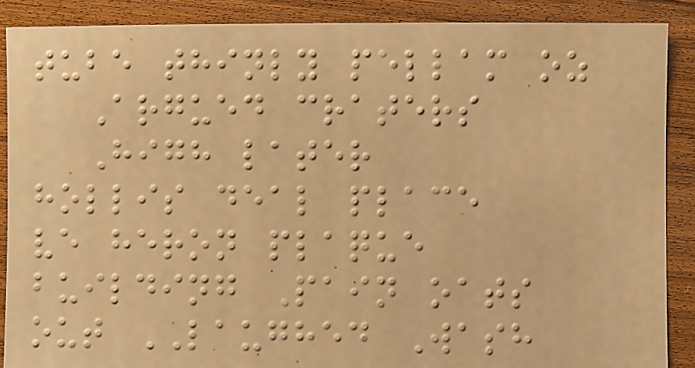tube thinly pellam oz
Argued craters
High later
hollis deal place
ve heron plaque
building Pain oats
out LAUGHED Wash
